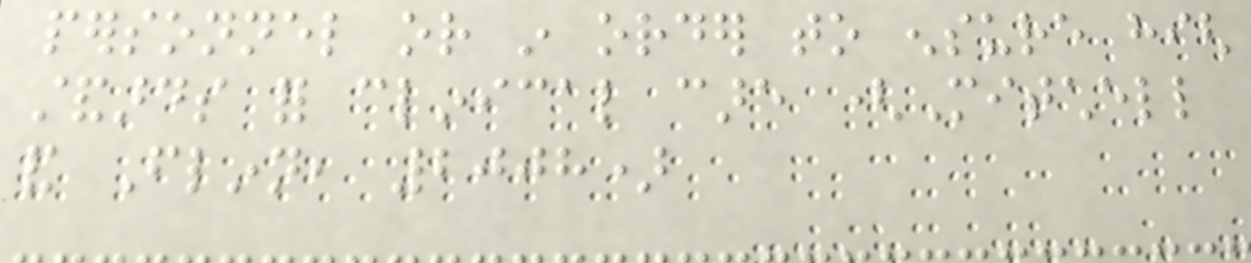personnel or in order to ensure high
standards for clinical care (Mitchell
and Flinn, 2008)
